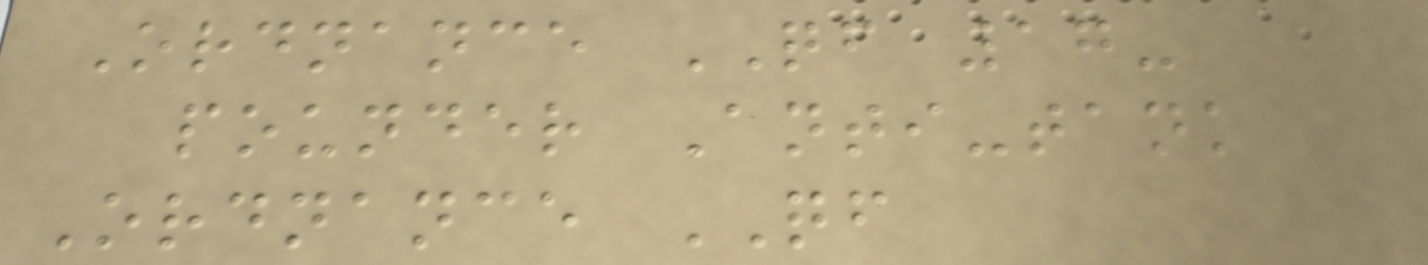Ordnance QF 17-
pounder Anti-tank
Ordnance QF
